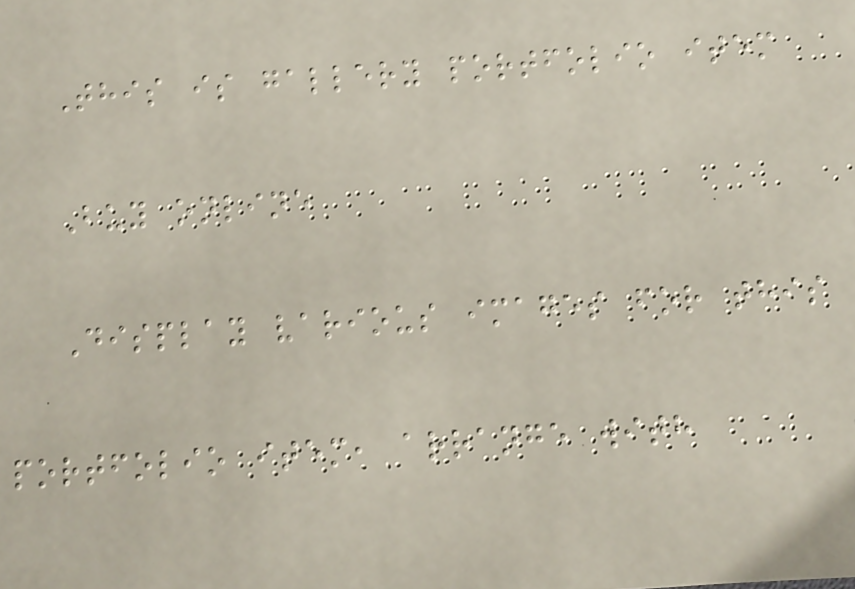This is gallery portfolio item
Buy online
Display various images for this
portfolio item, arrange with
